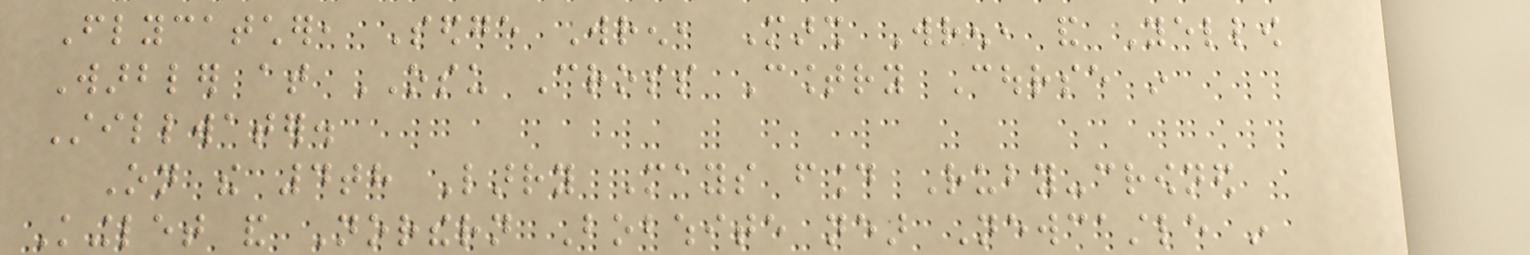Flycatcher, Sedge Wren, Marsh Wren, and Yellow
Warbler at OSU Cross Country Course in
Stillwater.
On the 4th Larry Mays found Ruby-crowned
Kinglet and Northern Bobwhite near Newcastle in
